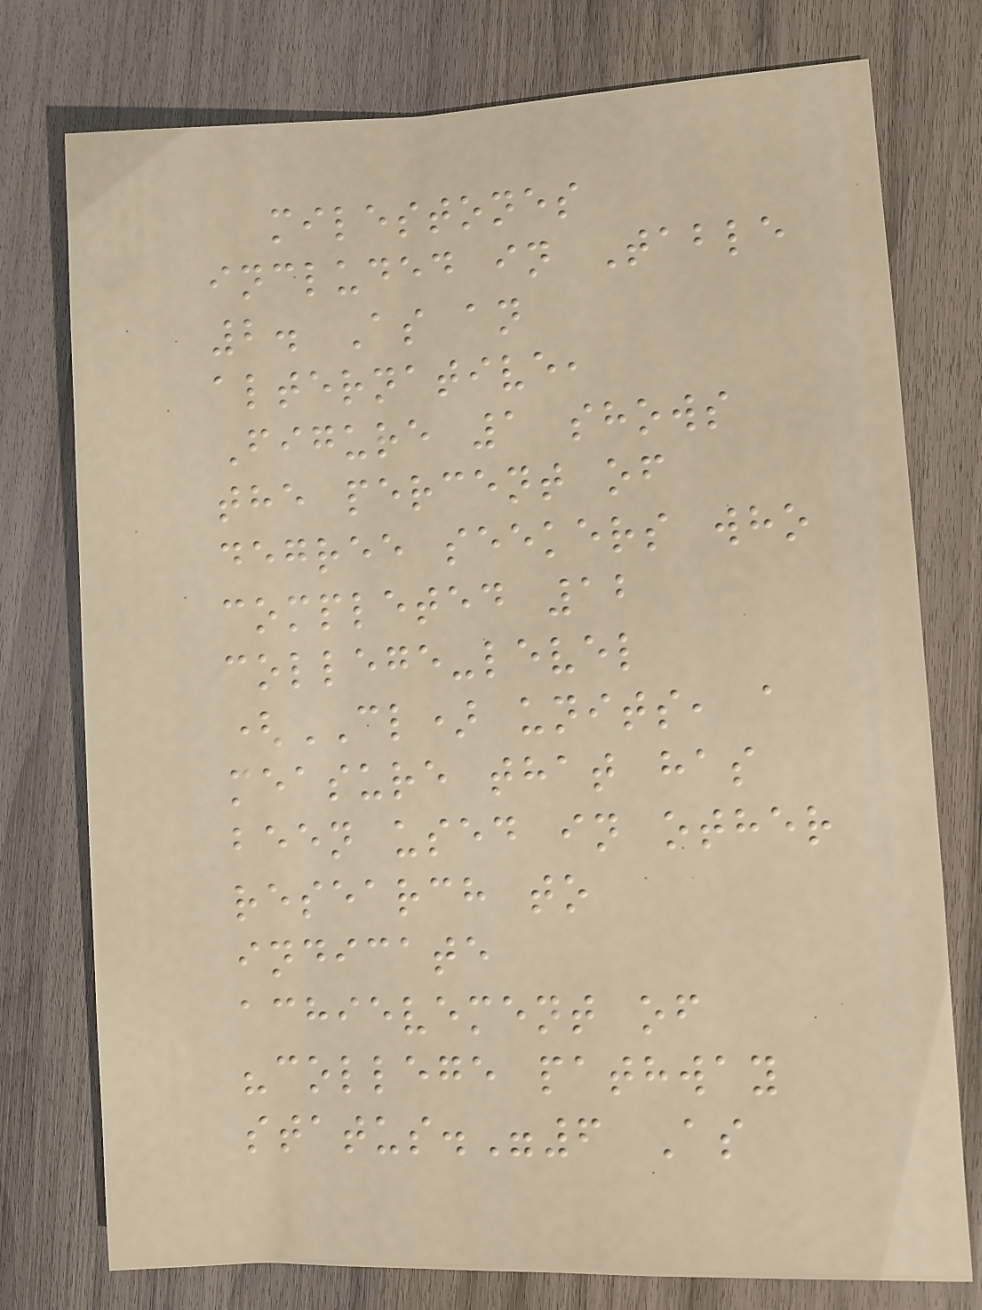milestones
included in Table
2. As an
alternative,
Figure 1 shows
the percent of
degree seekers who
completed 12
college-level
(CL) units, a
measure that has
been used in other
research to
indicate
achievement of
"college pathway
status."6 As
